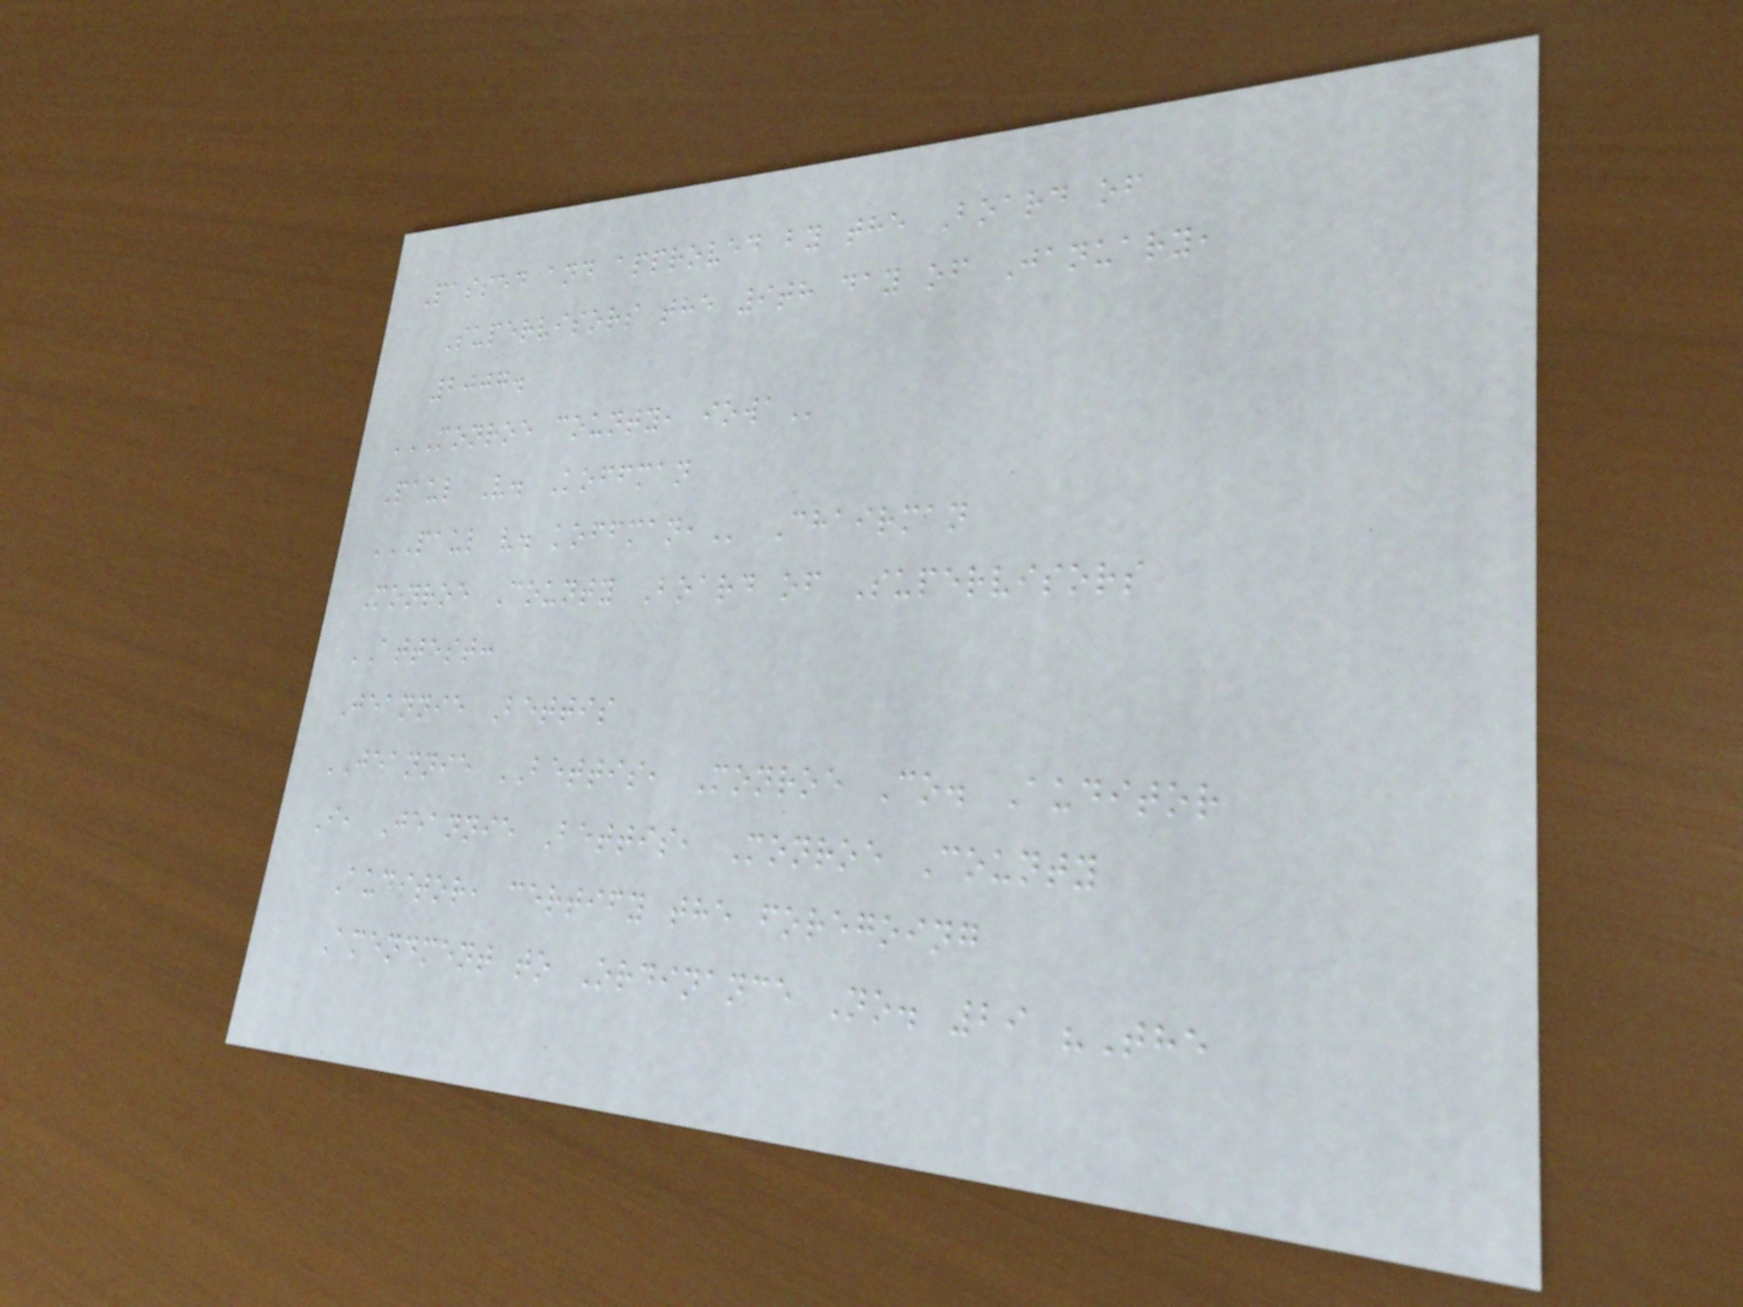Passed and approved by the Board of
Supervisors the 9th day of January,
2007.
MONROE COUNTY, IOWA
Paul V. Koffman
PAUL V. KOFFMAN, Chairman
Monroe County Board of Supervisors
ATTEST:
Jeannie Bettis
JEANNIE BETTIS, Monroe Co. Auditor
I, Jeannie Bettis, Monroe County
Auditor, certify the foregoing
Amendment to Ordinance No. 29 "The
